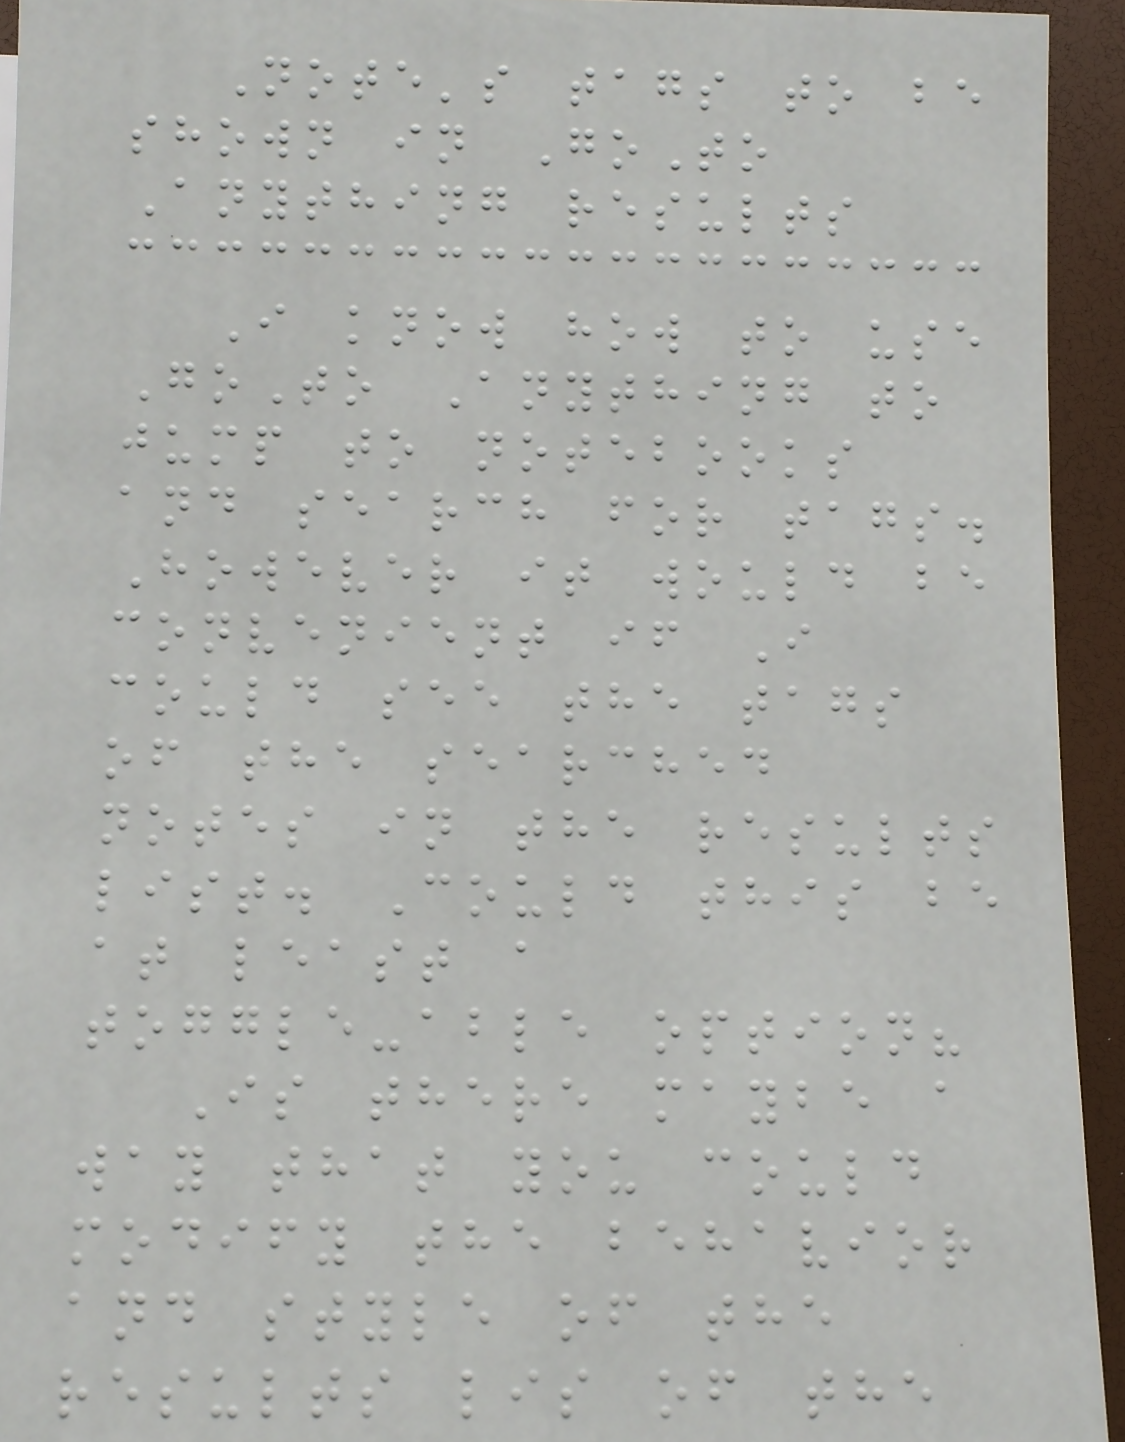Note's tags to be
shown in GoTo
Anything results
I know how to use
GoTo Anything to
jump to notebooks
and search for tags.
However it would be
convenient if I
could see the tags
of the searched
notes in the results
list. Could this be
at least a
toggle-able option?
Is there maybe a
way that you could
modify the behavior
and style of the
results lis of the
